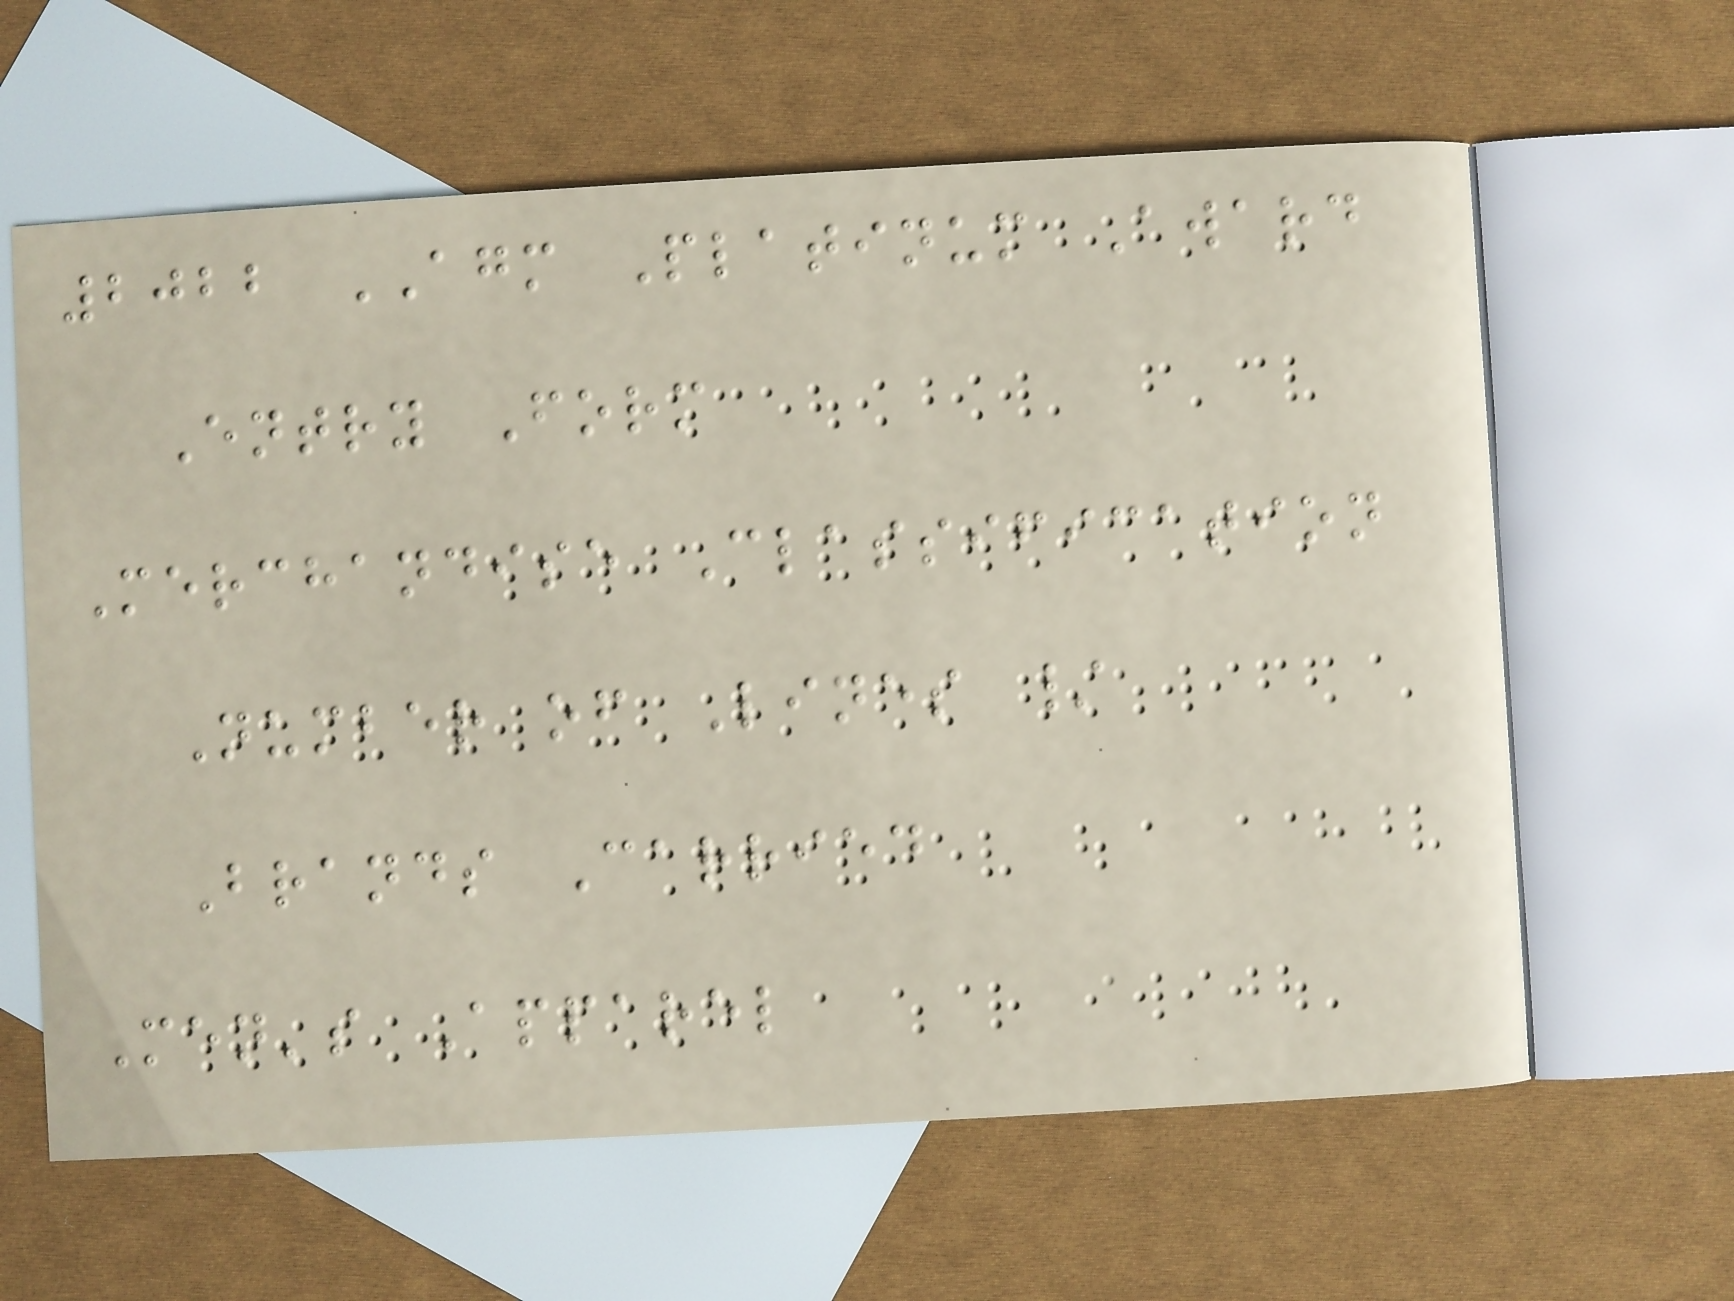2022 AGM Platinum Award
Entry Form
Merchandise Classification
Number of Lines /
Brands Carried
Men's Apparel
